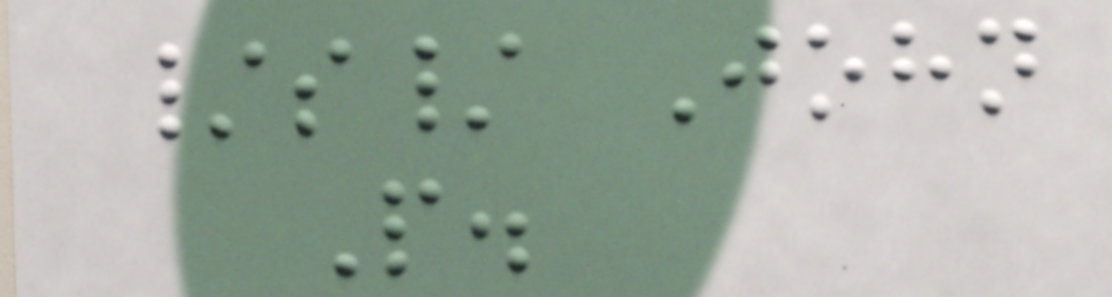/s/ John
P.
